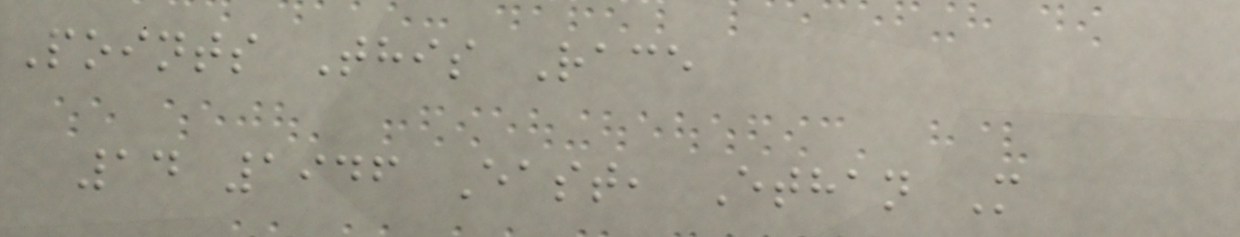Points This Race
14 1946 East, Ethan M
